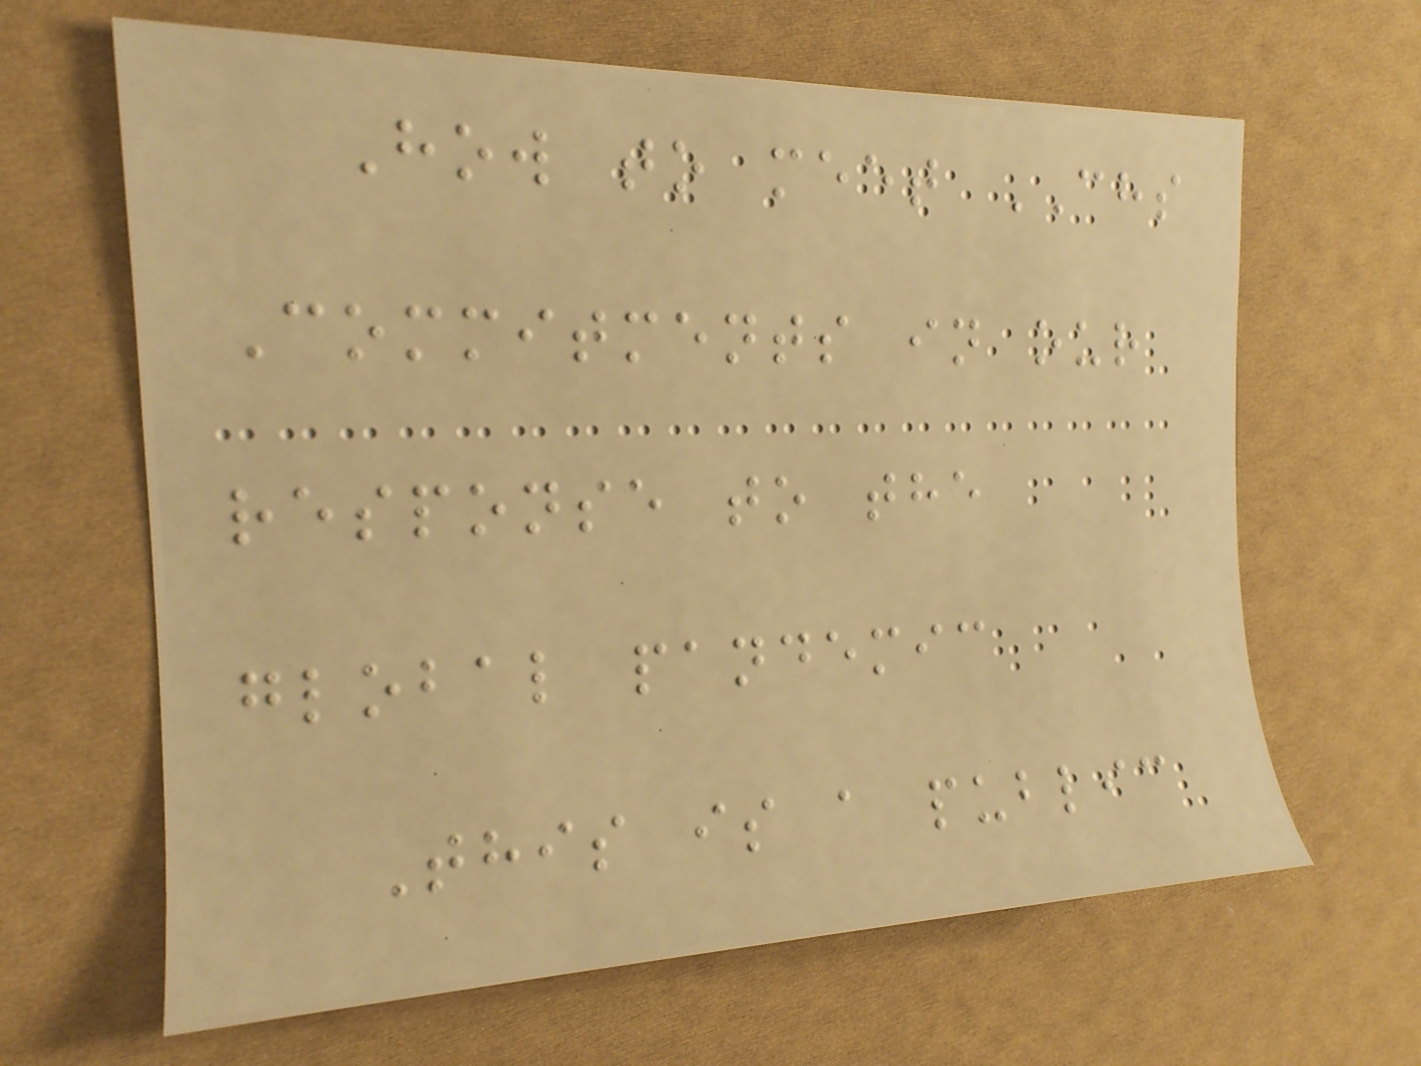How to meet CHS
Commitments in our
response to the
global pandemic
This is a public
